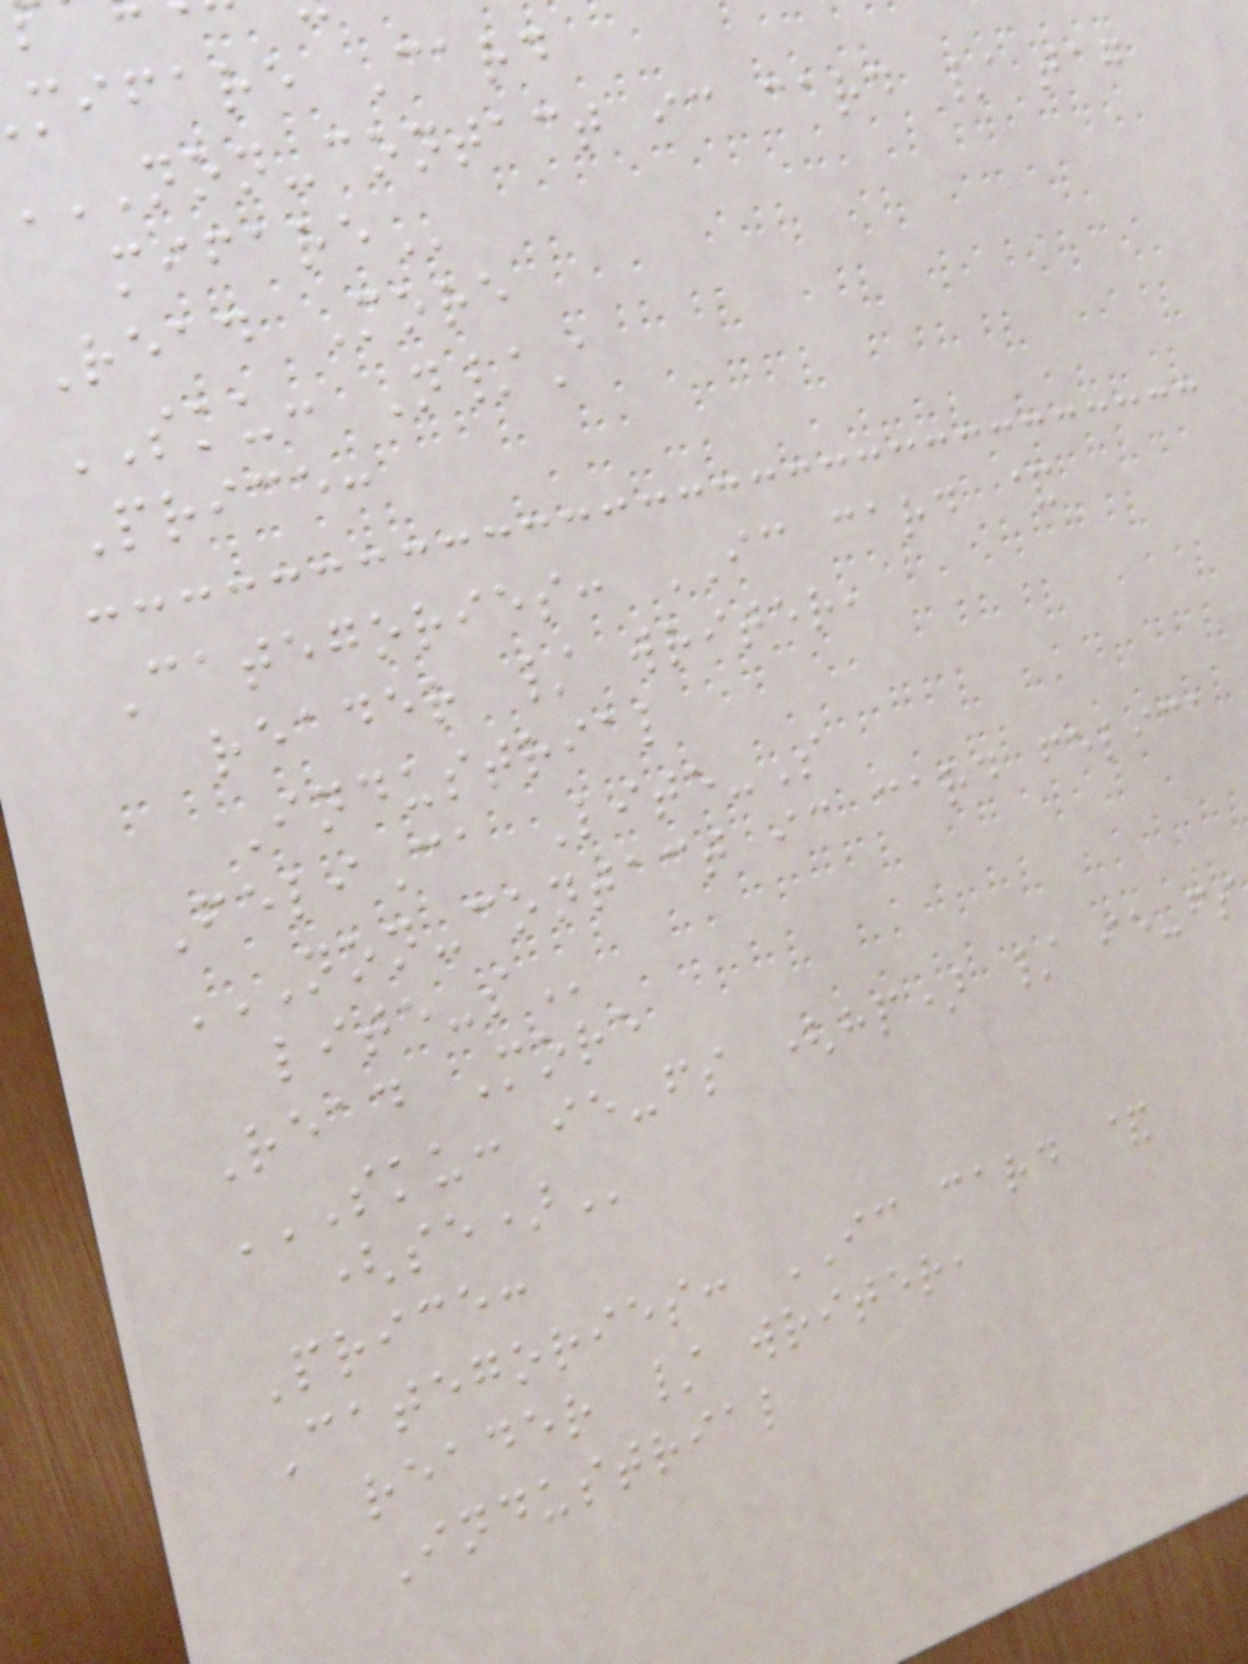mifare Card
non-contact ic card / tag
Read More
SKU: N/A
Price:
Categories: IC card &
reader / writer,
Industrial
FeliCa Lite-S
NON-CONTACT IC CARD FELICA
Read More
SKU: IE-FS (HP) / IE-FS
Price:
Categories: IC card &
reader / writer,
Industrial
